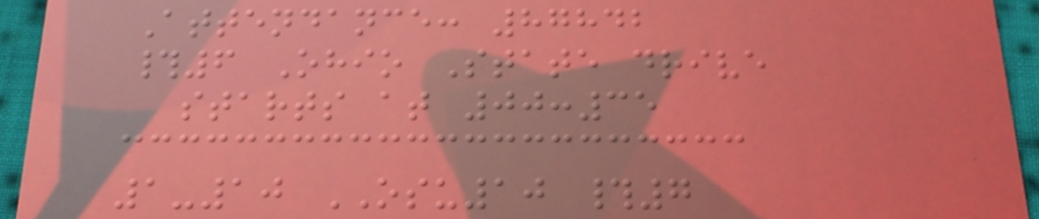Attendance: 87842
#6 Ohio State drive
starts at 00:35
1-10 OSU10 #7
